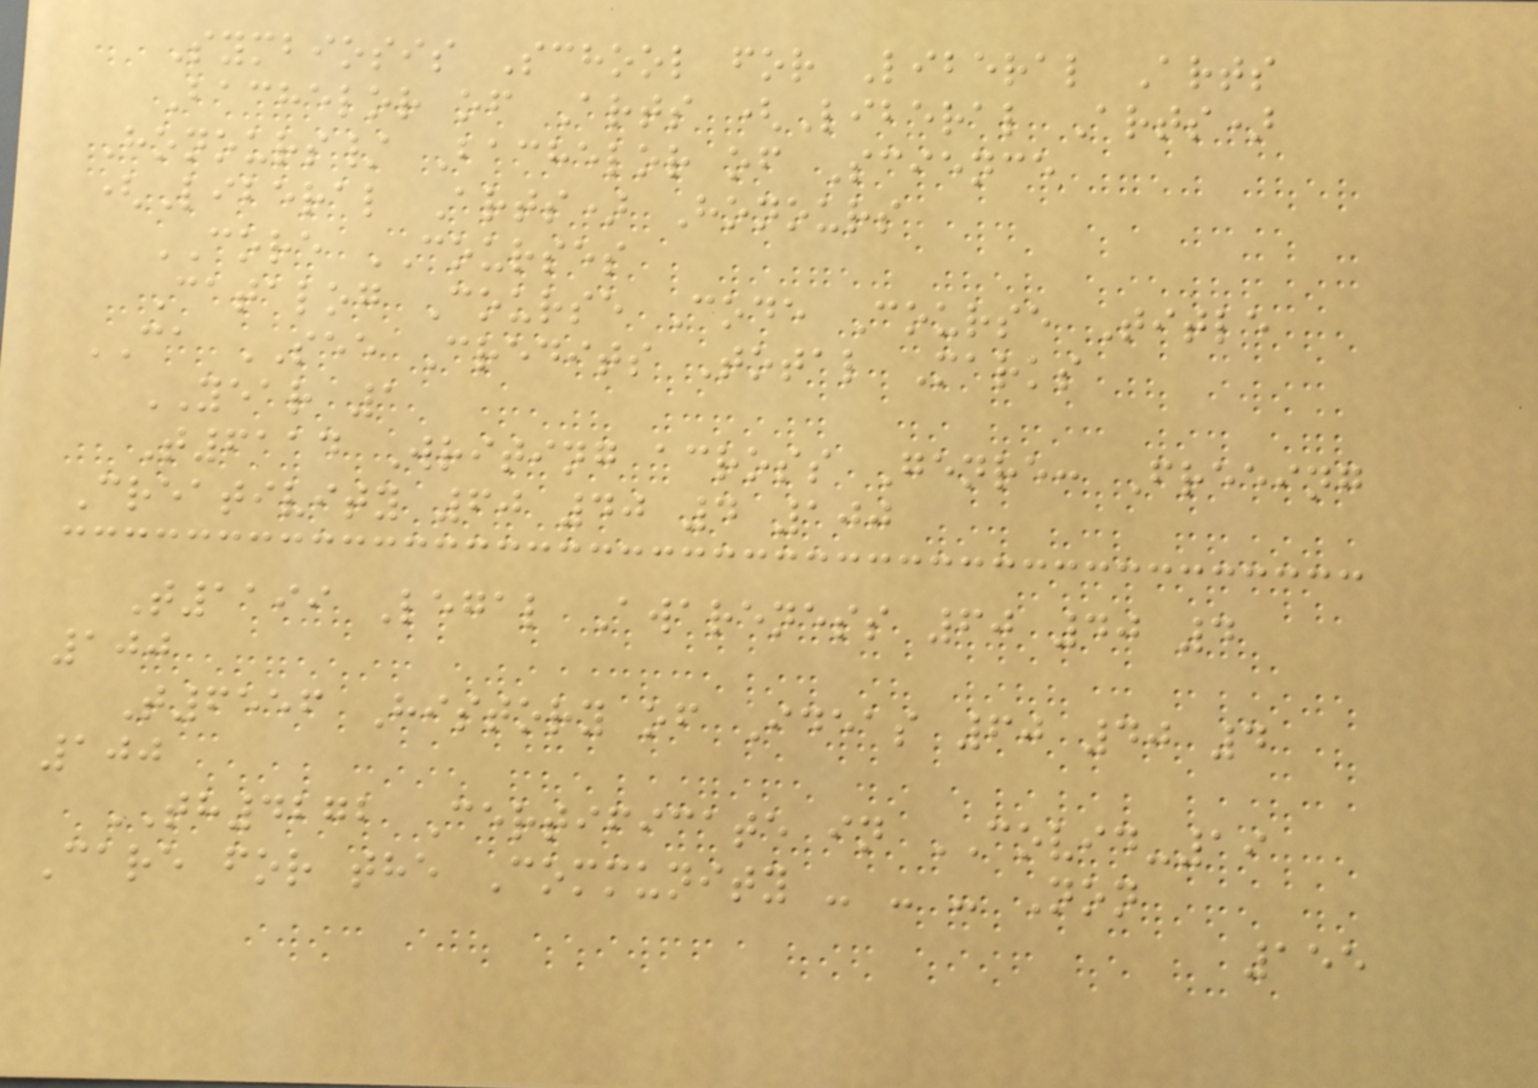Symbiosis School for Liberal Arts
Bachelor of Arts (Liberal Arts)
Honours/ Bachelor of Science
(Liberal Arts) Honours
CORE COURSES
Catalog Course Code Course Title
CA SEE Credits Total Marks
YEAR 1
T6114 Writing across Genre: Freeing
Creativity 60 40 4 100
T1199 Legal Awareness 60 40 4
100
T6556 History of Ideas 60 40 4
100
TH4272 Certificate in COVID-19
Care for the Community - - - Non
155
